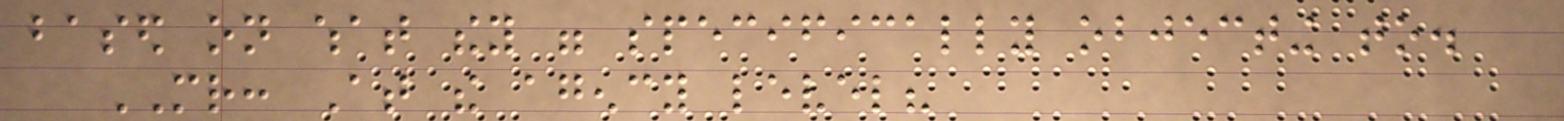based on what they were specifically objecting to.
MR: At the agency level?
